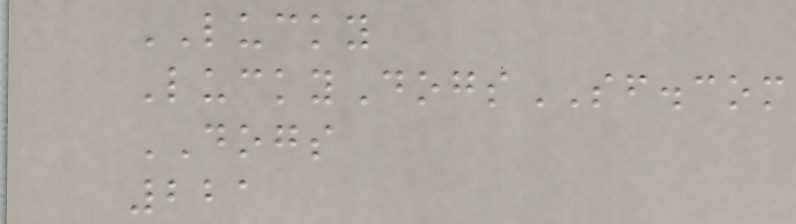LUCKY
LuckyDogsSF.com
DOGS
221
